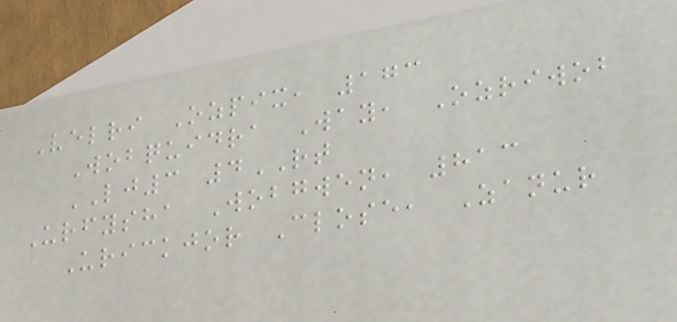Velri Ozpix, 173
Wobquidra Way, Ozriwob
LJ3 4RT
Urfysha Wobgwen, 813
Urickjor Close, Zanur
